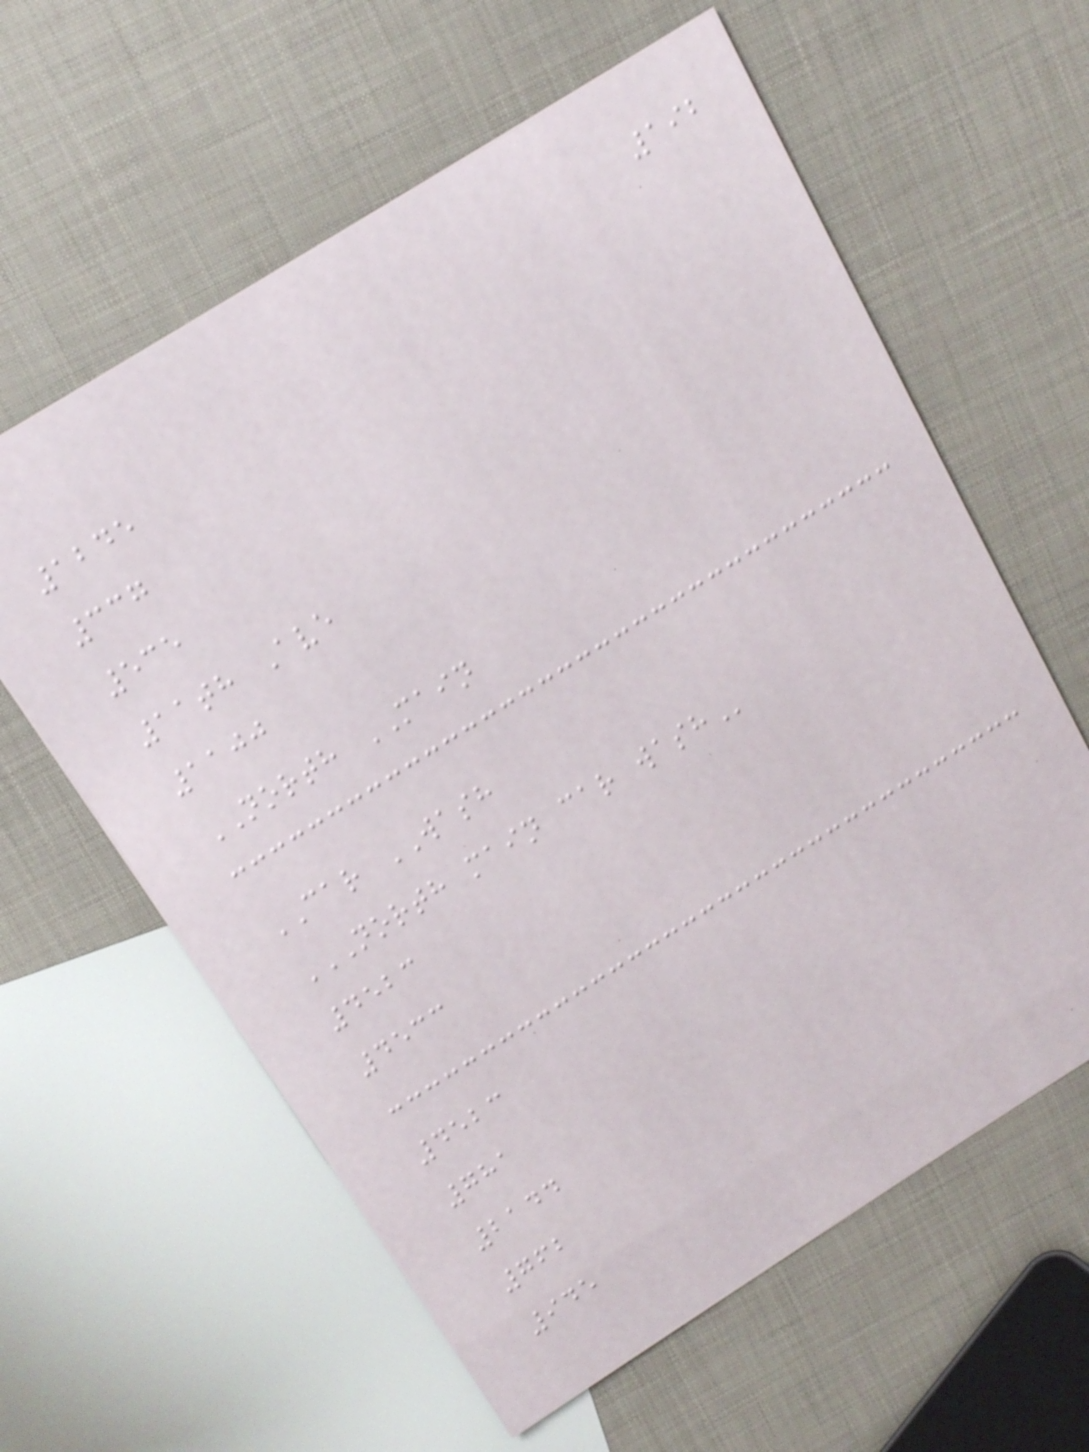192
1245
337
535
11th Ave
1100
NORTH MAIN
CAR WASH
NORTH MAIN CAR WASH
4523
4533
4523
781
2144
762
945
